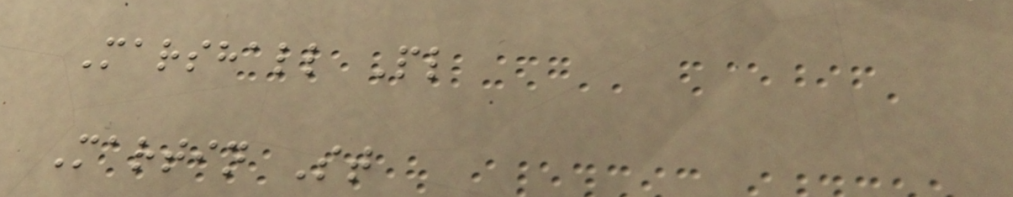Marshall Pl
Martin St
